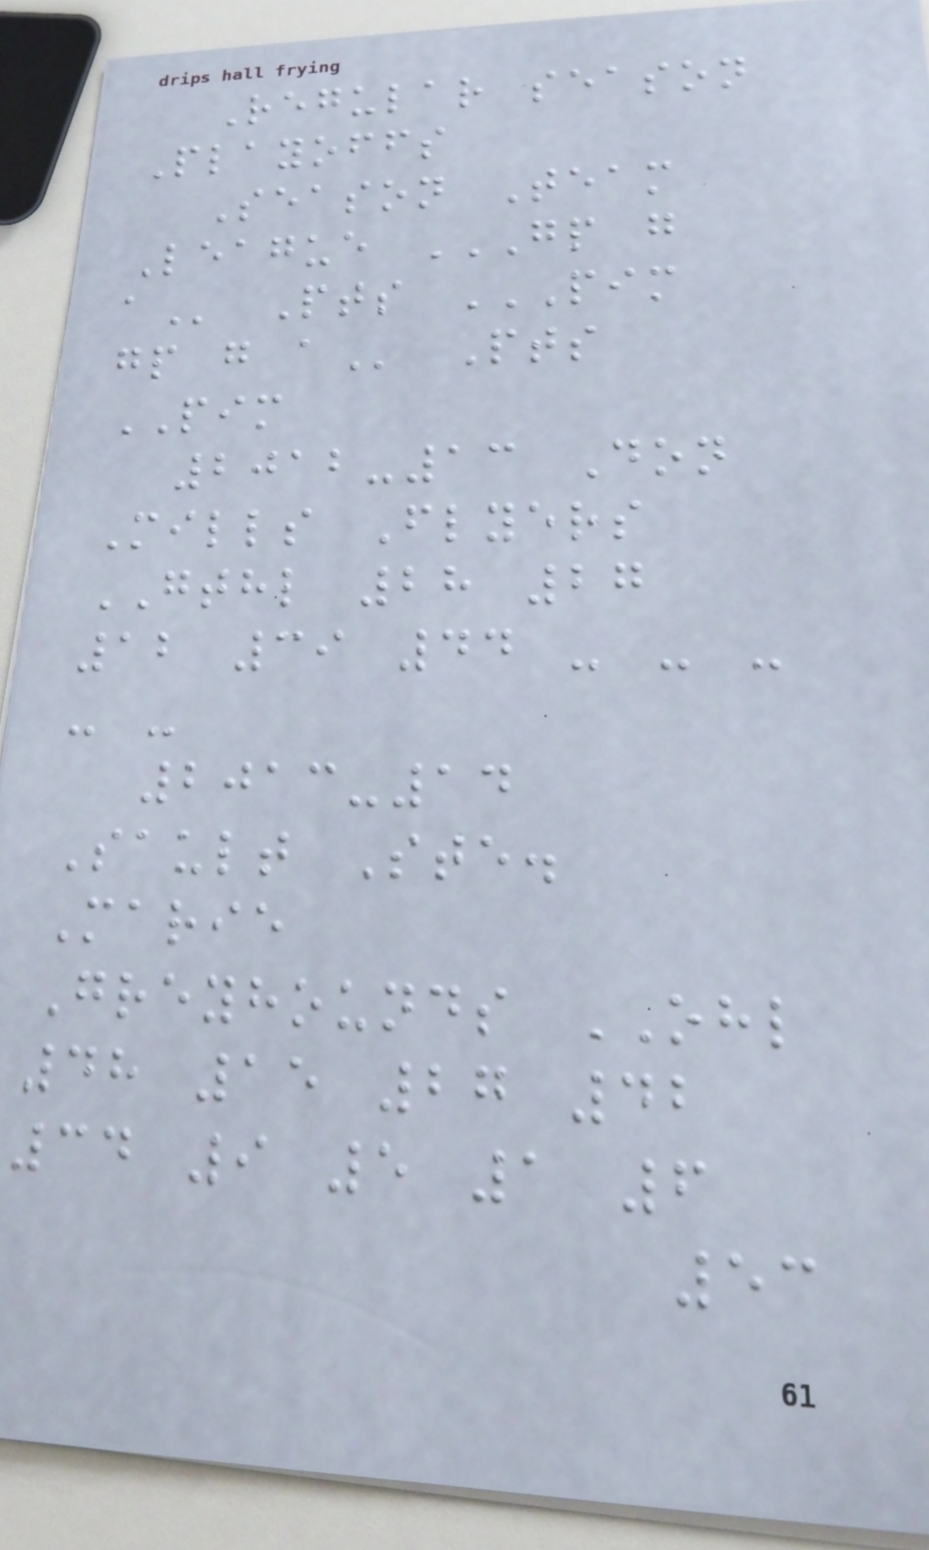Regular season
Playoffs
Season Team
League GP G
A Pts PIM
GP G A Pts
PIM
2012-13 Don
Mills Flyers
GTHL 28 27
12 39 44 - - -
- -
2013-14
Sault Ste.
Marie
Greyhounds OHL
48 15 27 42
34 9 5 1 6
53
